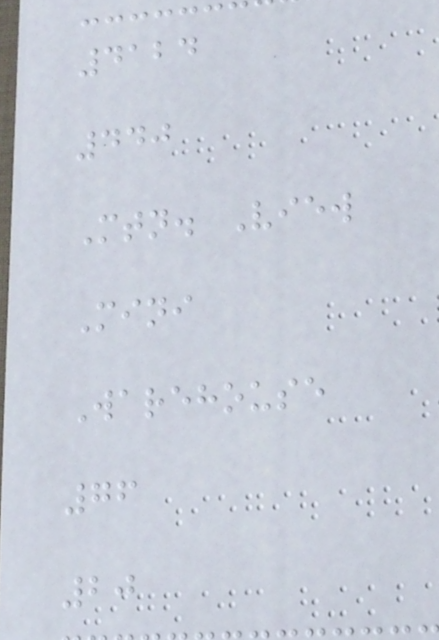4124
440
Mtn. View
Mini
Warehouse
76
20
